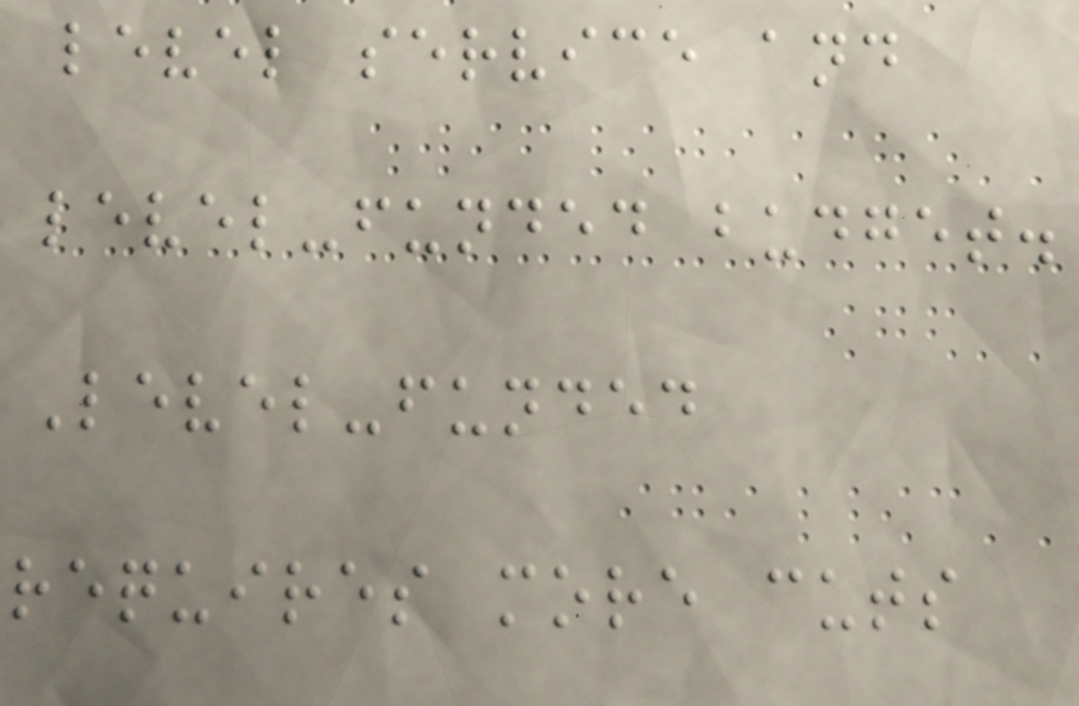level service and
level-funded budget.
Level-funded
requires more cuts
